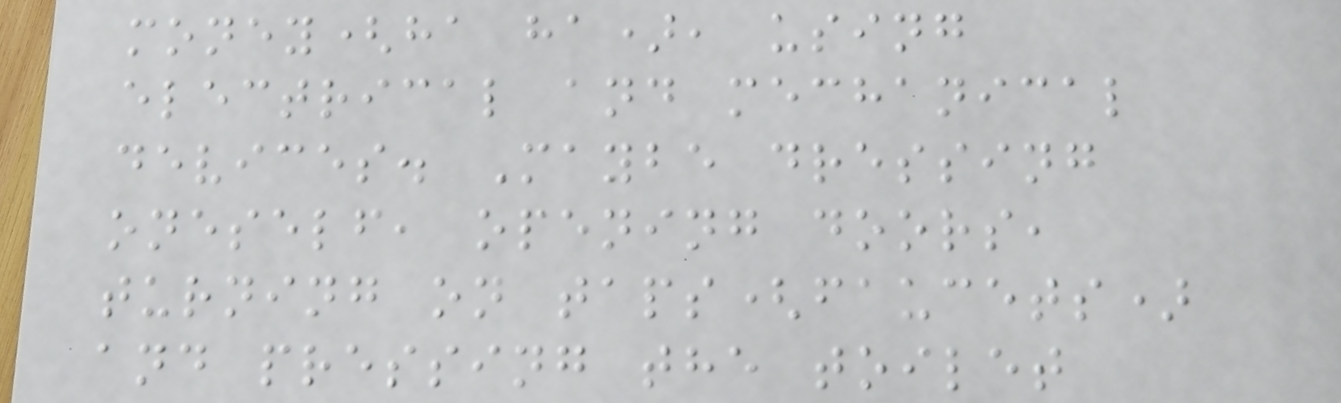money(ha ha), using
electrical and mechanical
devices. Maybe dressing
oneself, opening doors,
turning on taps(faucets)
and pressing the toilet
